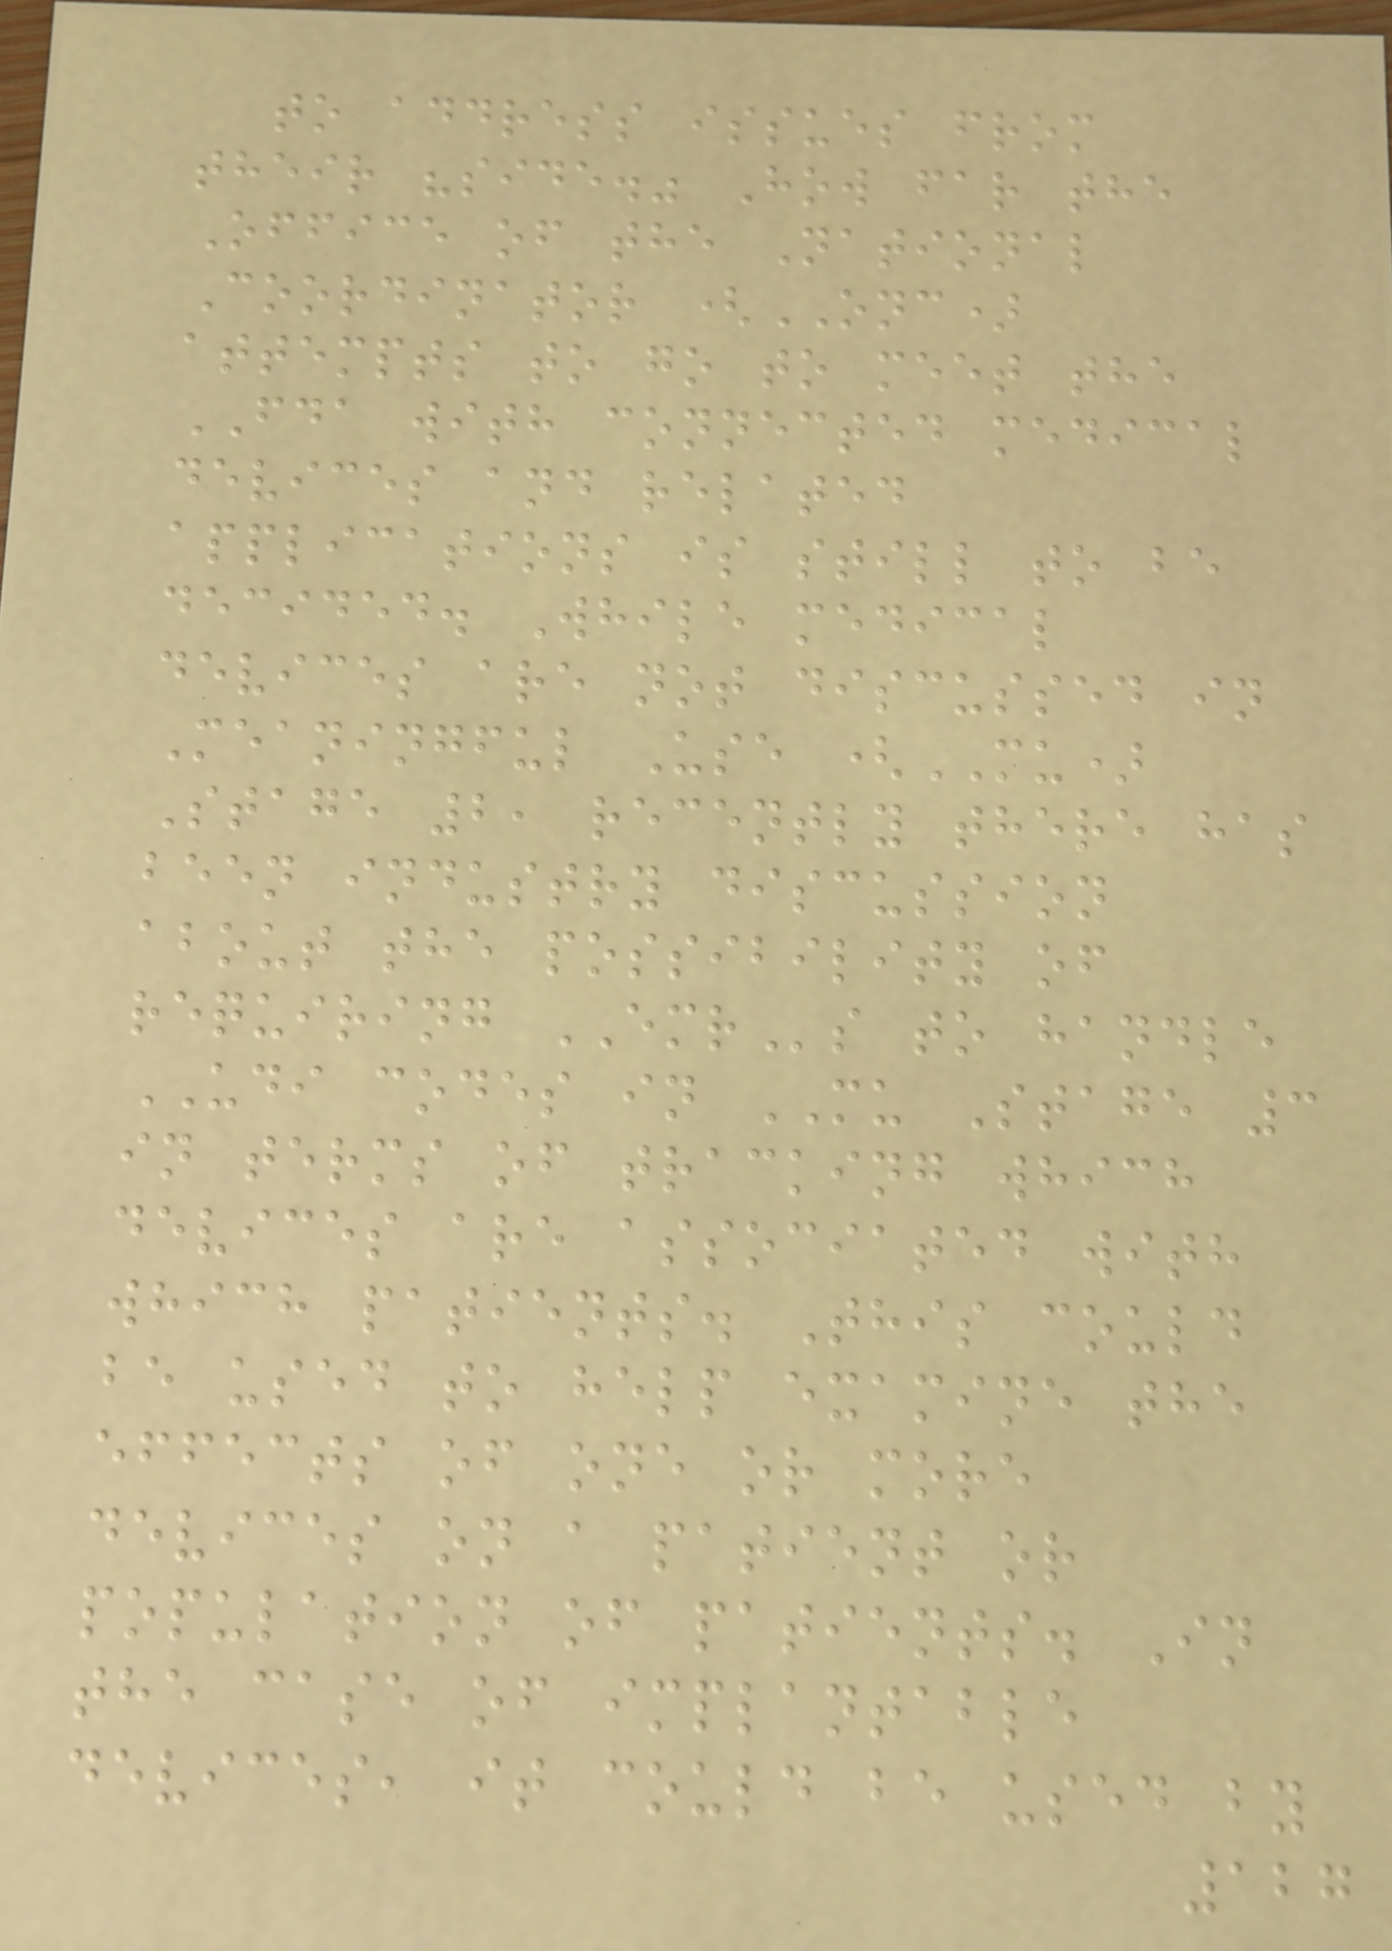to address issues from
their "side." How far the
Office of the National
Coordinator (ONC)
attempts to go to meet the
FDA with connected medical
devices and related
applications is still to be
decided. While medical
devices are not discussed in
Meaningful Use (MU)
Stage 2, recently there has
been industry discussion
about the possibility of
requiring EMRs to handle
UDI codes in MU Stage 3
in terms of tracking which
devices are associated with
which patients. This could
be used to help examine the
effects of one or more
devices on a patient or
population of patients. In
the case of implantable
devices, it could be used by
127
